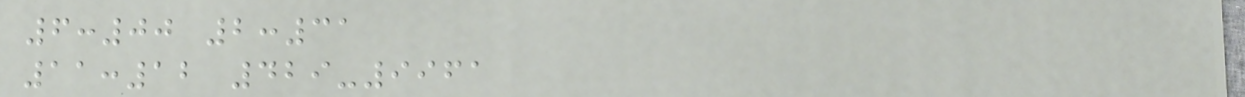6:00 2:31
11:12 429-9961
